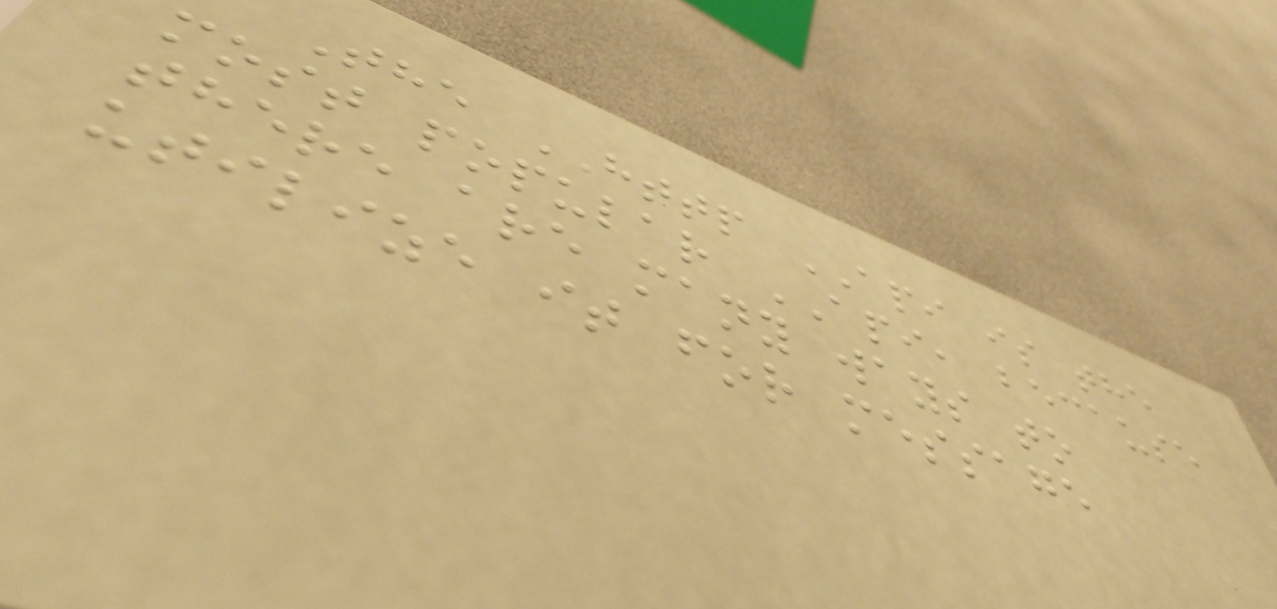The HTTP API is the
most popular API, because
there are many ways to
utilize it for message
